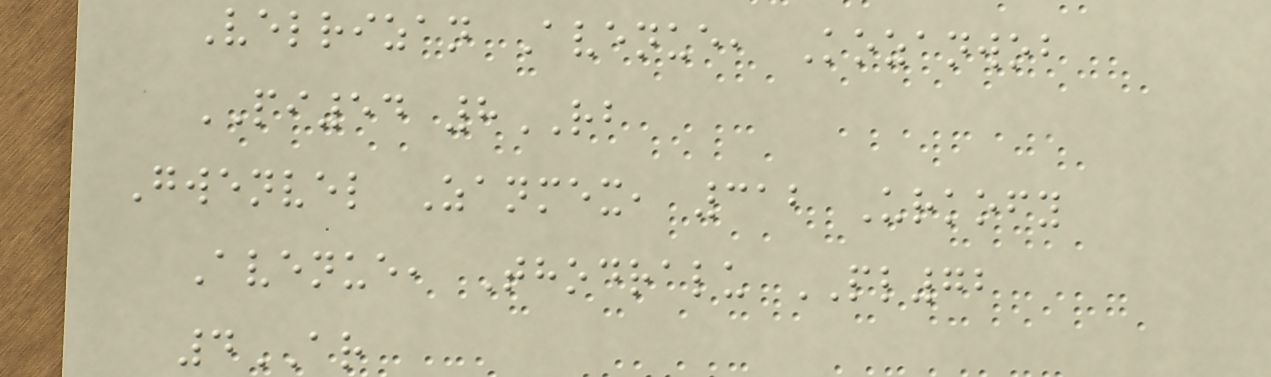Velrizan Avenue, Kozanwob
PI54 8RB
Gwenvel Zanmex, 312 Urkofy
Avenue, Thodralu PL72
4AR
